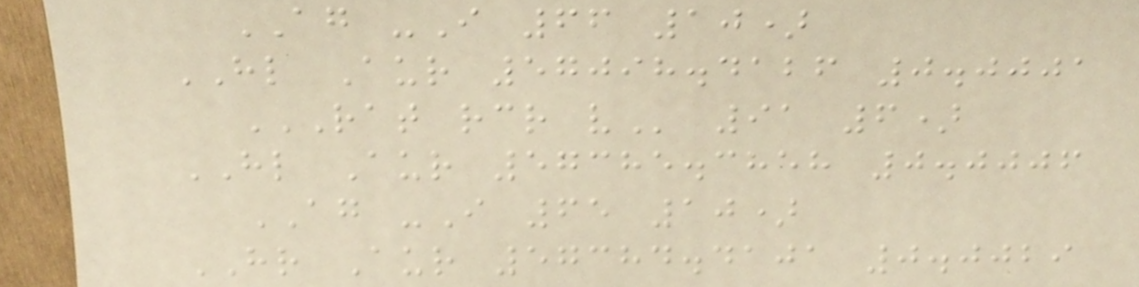AG -I 66 10)
HL Aur 57098.4126 0.0001
RAT RCR V 91 6)
HL Aur 57385.3858 0.0006
AG -I 65 10)
HR Aur 57384.4101 0.0029
